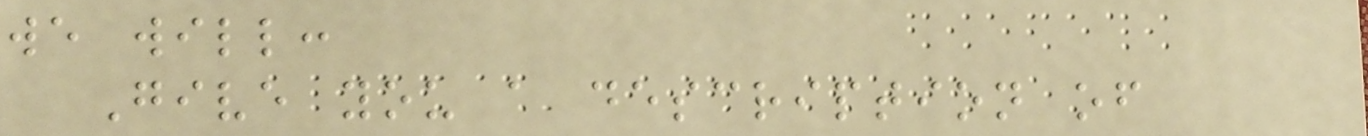we will:
Give you a description of
